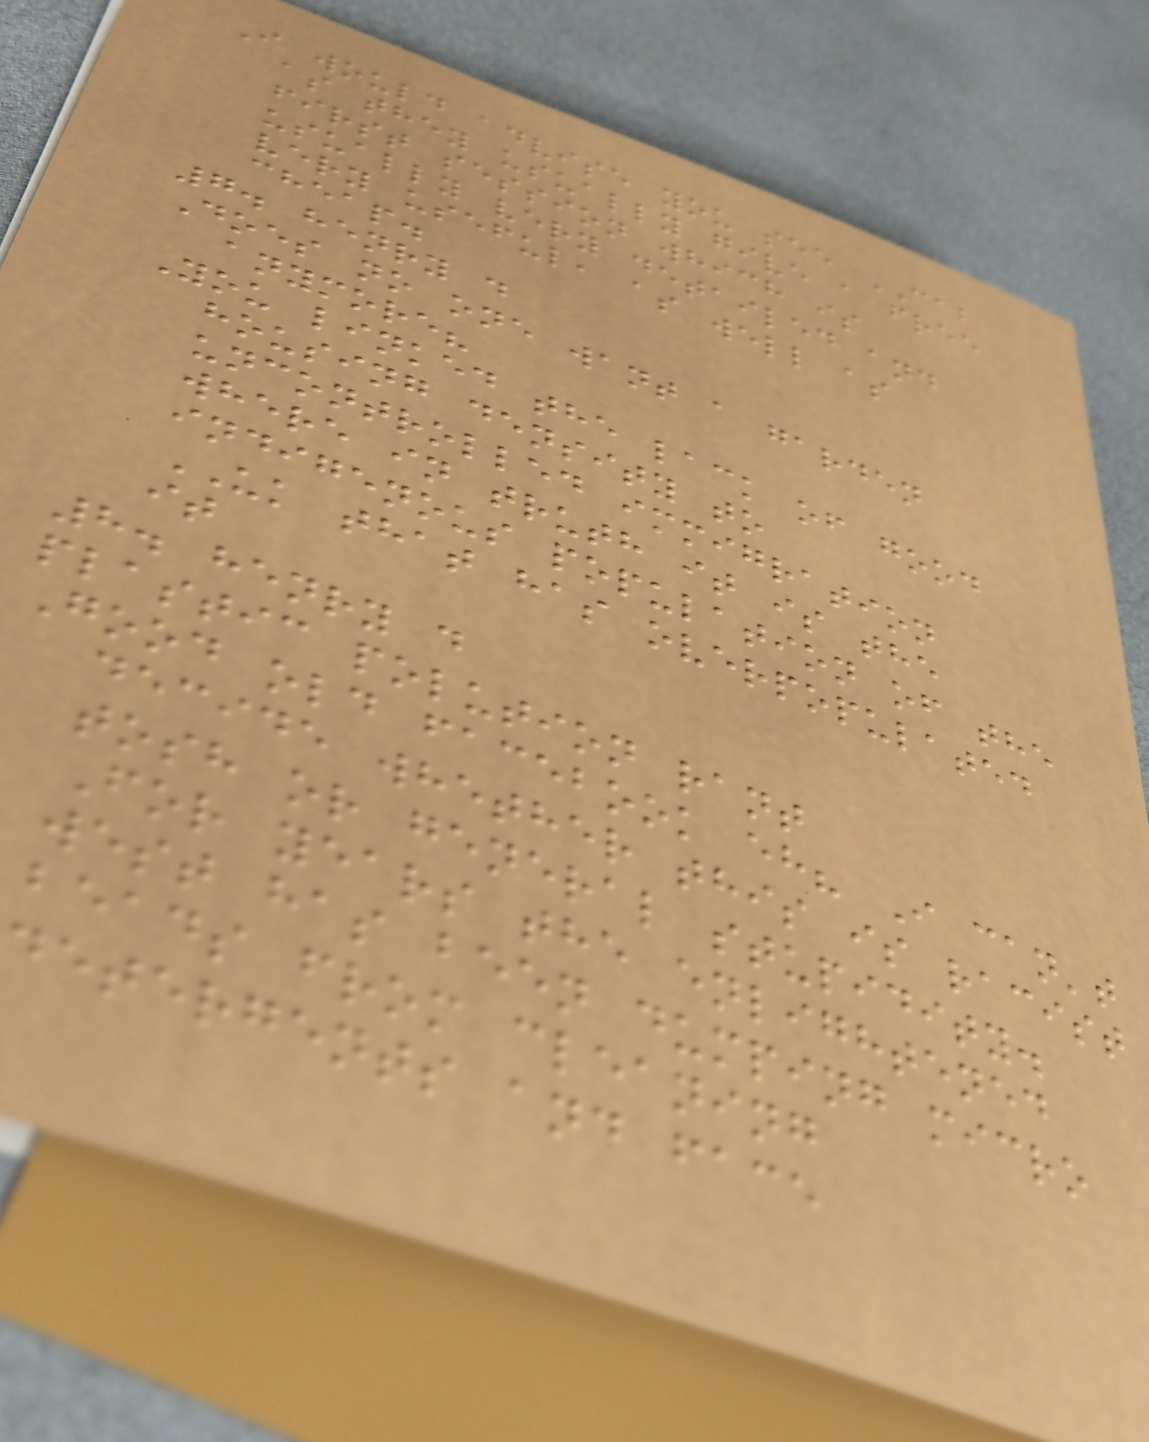I would advise you see CAB
as they usually give a free
first session which is
usually very detailed and
very useful, as well as
cheap.
7. henry d
Does no one want a garden
anymore?
You linked the lack of good
housing density to
uncontrolled immigration
where in truth it is the
indigenous population of the
UK that has overpopulated
it
8. henry d
plastic polution rant
Good old facebook eh? I can't
decide whether this is racist
tosh or general stupidity.
For years the enlightened
west has been dumping micro
beads from cleaning
detergents and face
